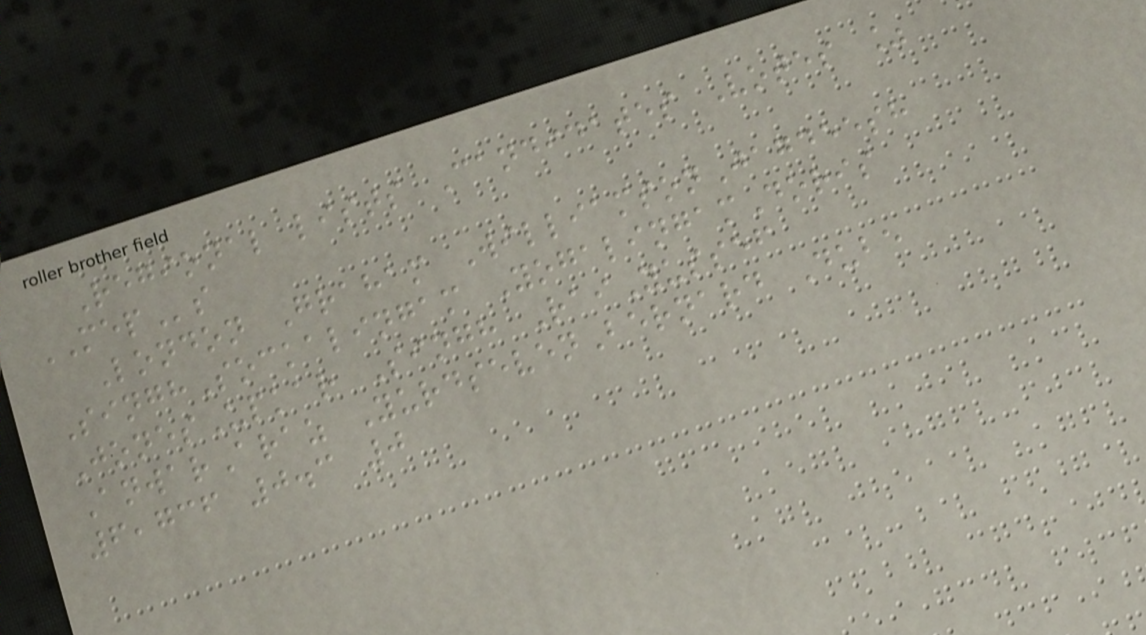Regional lists Candidates Votes %
MEPs
London Graham WilliamsonJagdeesh
SinghSockalingam YogalingamDoris
JonesUpkar Singh RaiYussef
AnwarAraz YurdsevenBernard Dube
6,736 0.3 0
